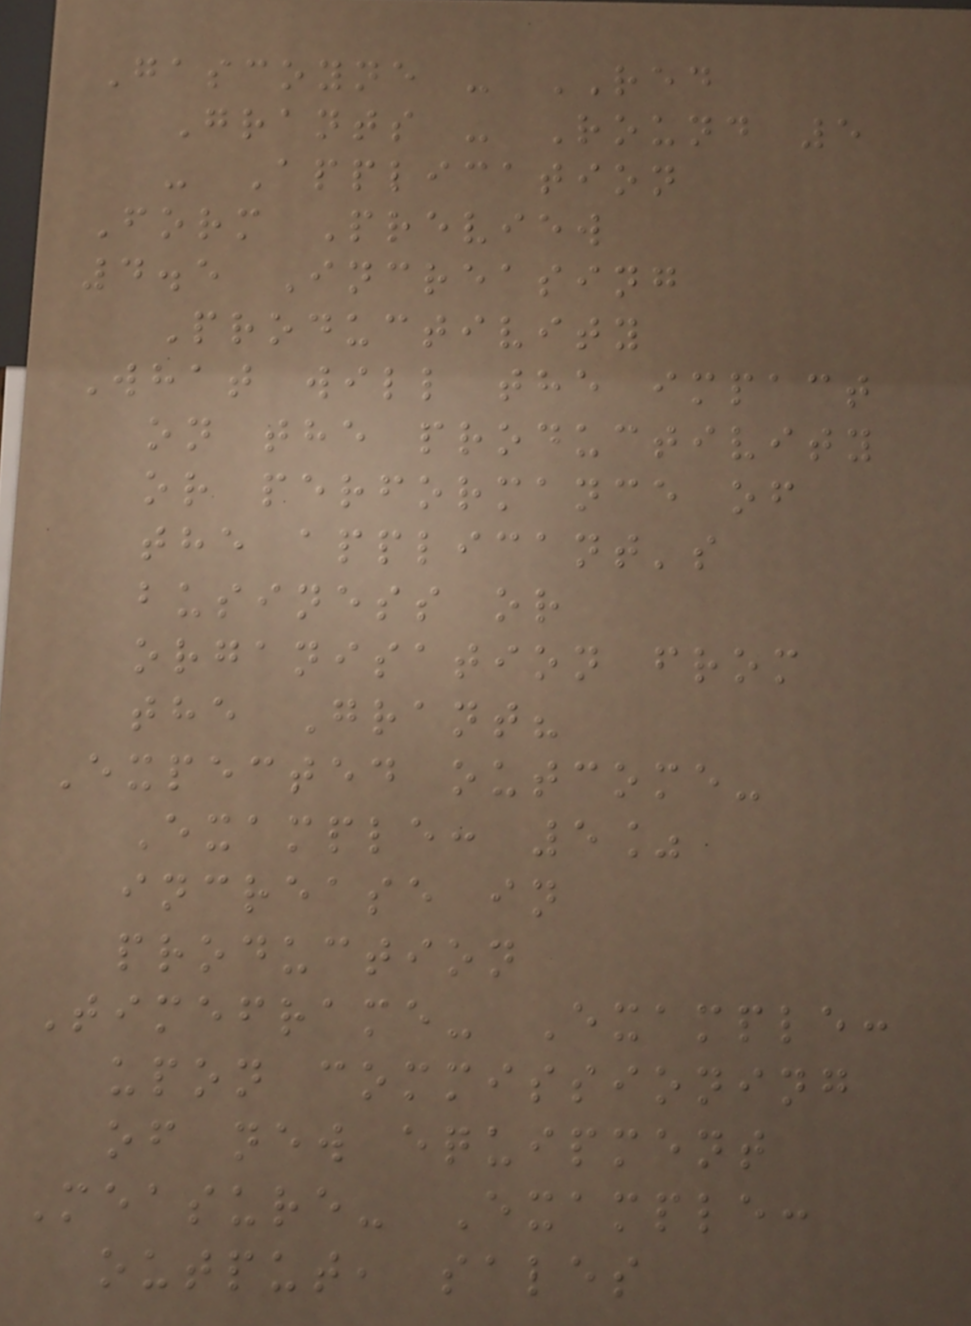Gascoyne - RED
Grants - Round 5
- Application
Form Preview
4.5 Increasing
Productivity
What will the impact
on the productivity
or performance of
the applicant's
business or
organisation from
the Grant?
Expected outcome-
Example: 5%
increase in
production
Timeframe- Example:
upon commissioning
of new equipment
Measure- Example:
output, sales
